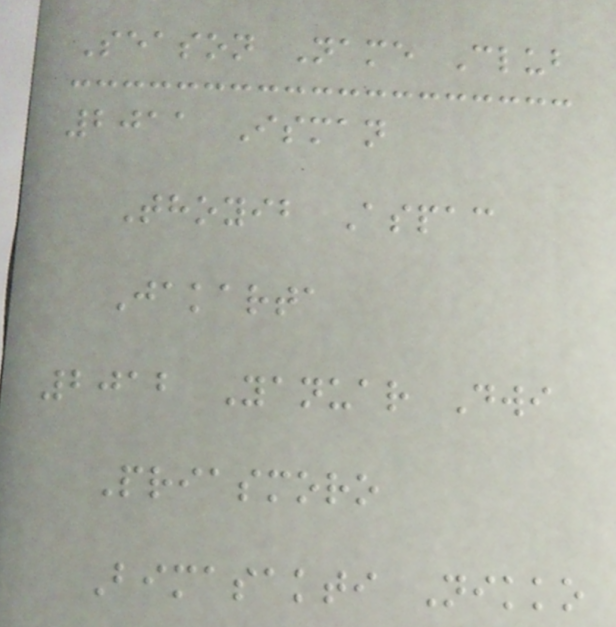Season Name Club
2011 Isman
Thoyib Aspac
Jakarta
2012 Yanuar Dwi
Priasmoro
Bimasakti Nikko
